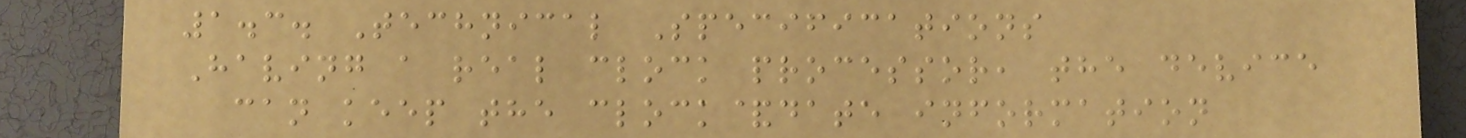1.3. Technical Specifications
Having a real clock processor, the device
can keep the clock&date information
